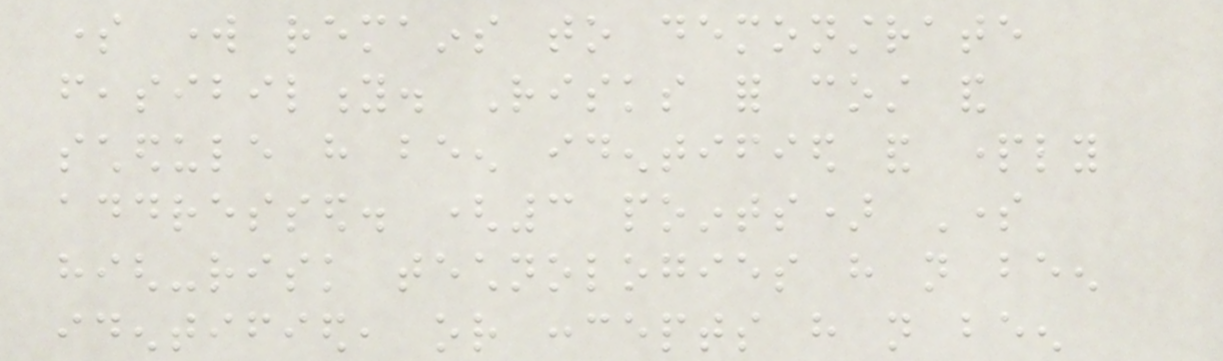some work remains to demonstrate
feasibility. Risks for cost and
schedule have been identified and partly
addressed. (3 points) Some
high-risk technologies have not been
identified, or concepts have not been
